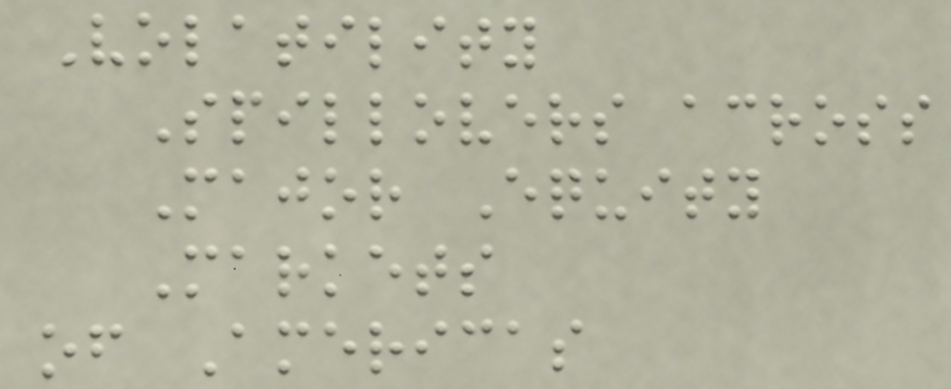Volatility
Spillovers across
Major Equity
Markets
of Americas
